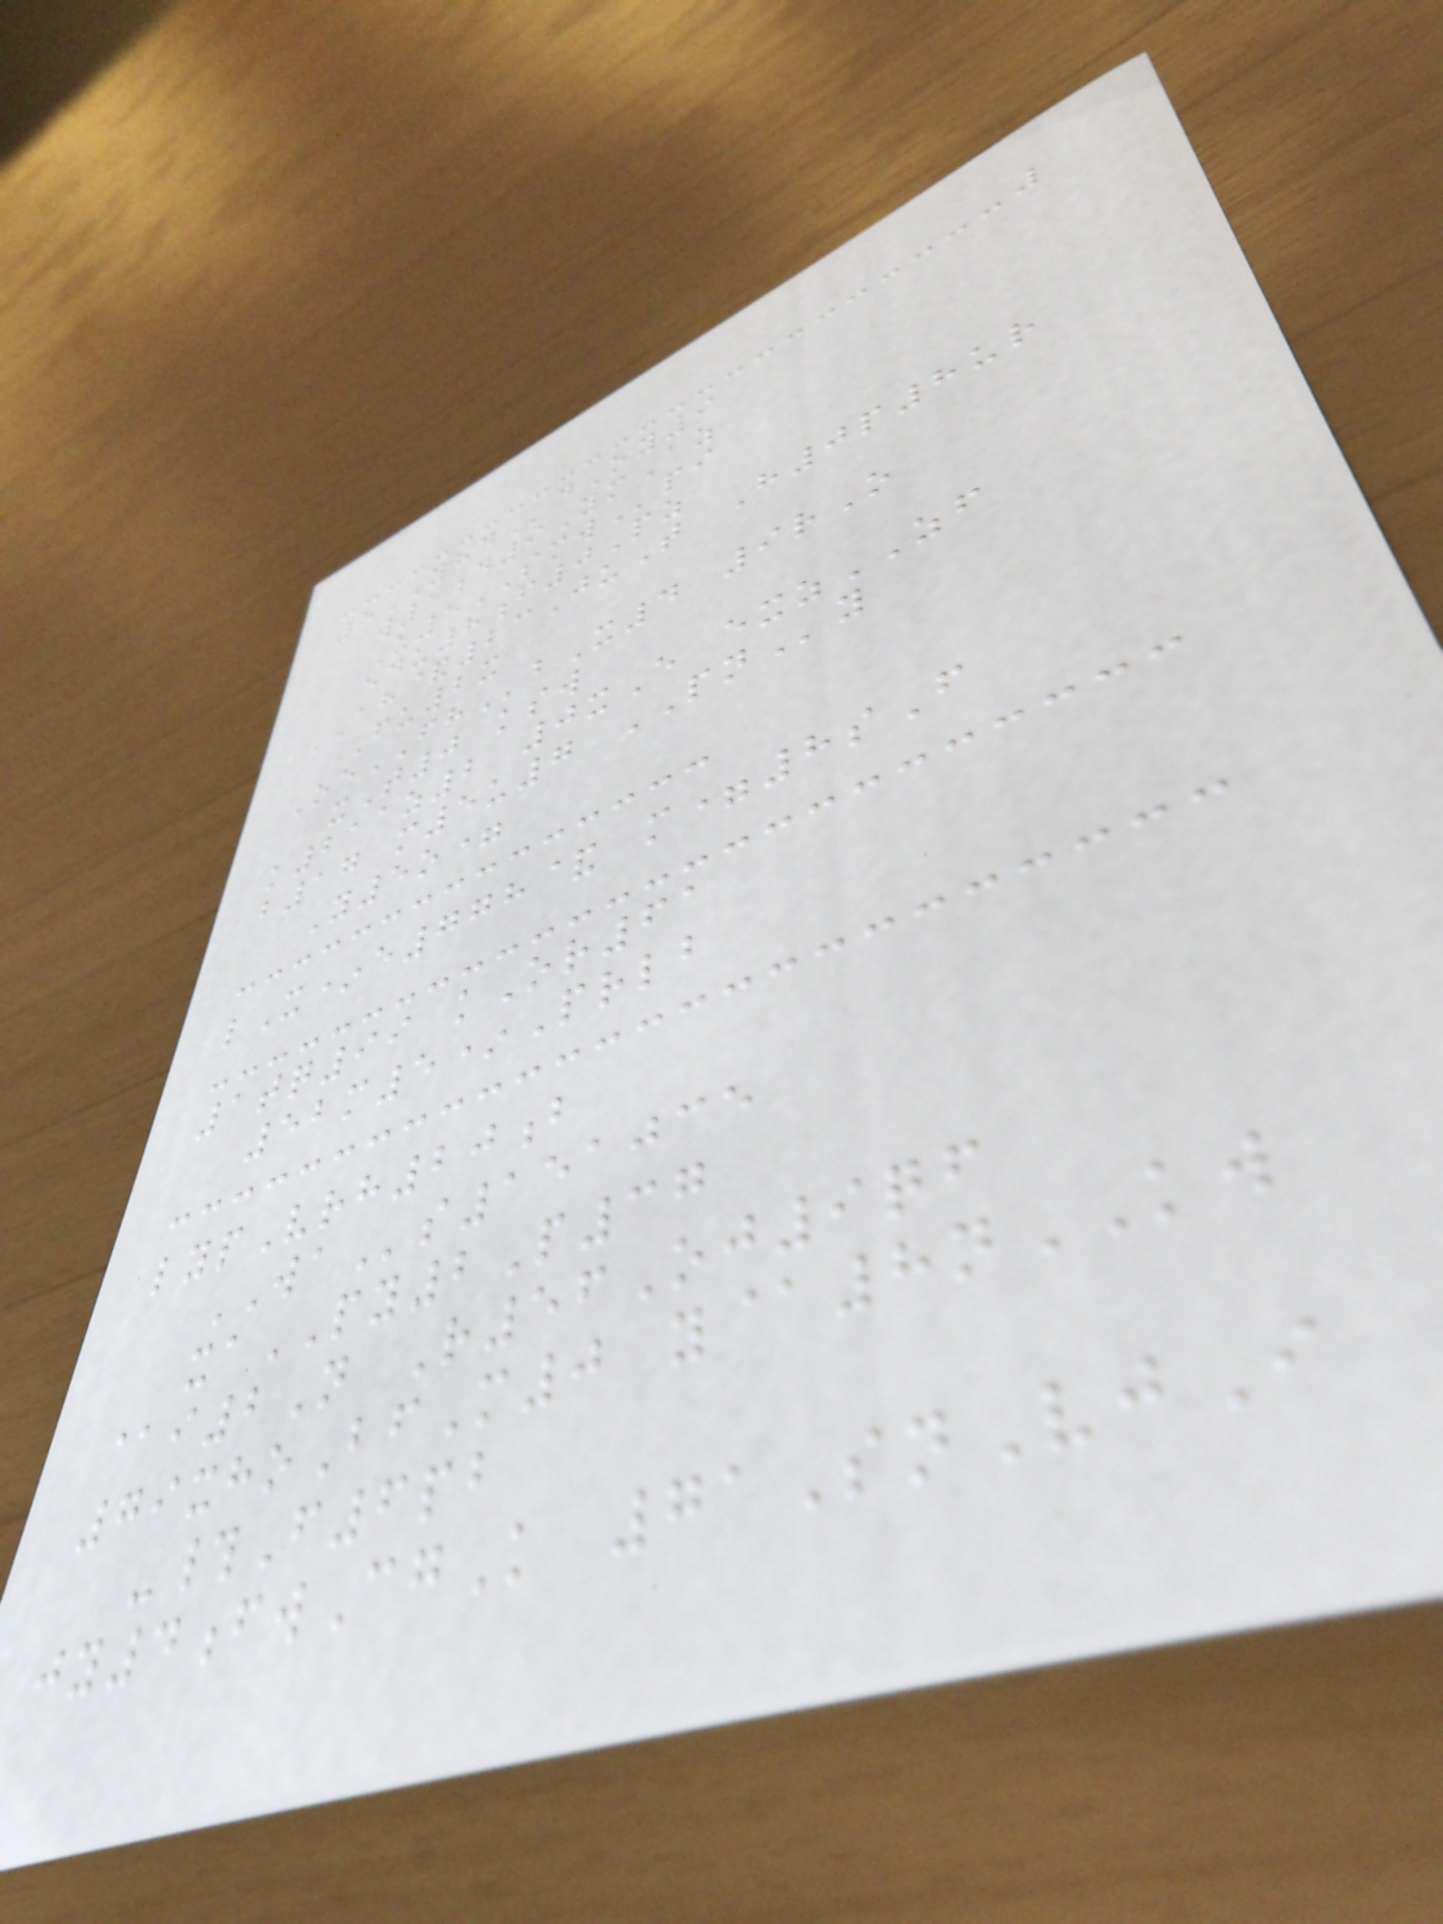5YHDdOy9
w1d9YmAz
U5SMWpi
edu8f0Pz
AH&23JuT H0p8ur
Fu2x
OeFHbX4 9rO
xT0 ksw
k211z2 0xE exzZF
b17 m5u7 PNy
Y5o=
lX*e778& m=8sF
1tq99 kOr61
52m5*Prlb
lypVrh20b
WAs151035
xaPY2P37
@i2N R56Oj9qf
79xhoBfM0 y@8nKW
-#F6pb
jy4fwCgK 71SnVjI
